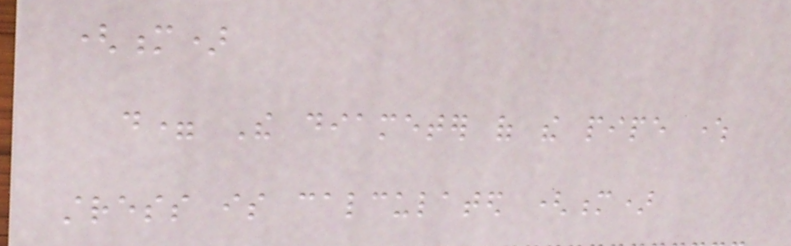(m)
d= The diameter of the pipe where
stress is calculated (m)
